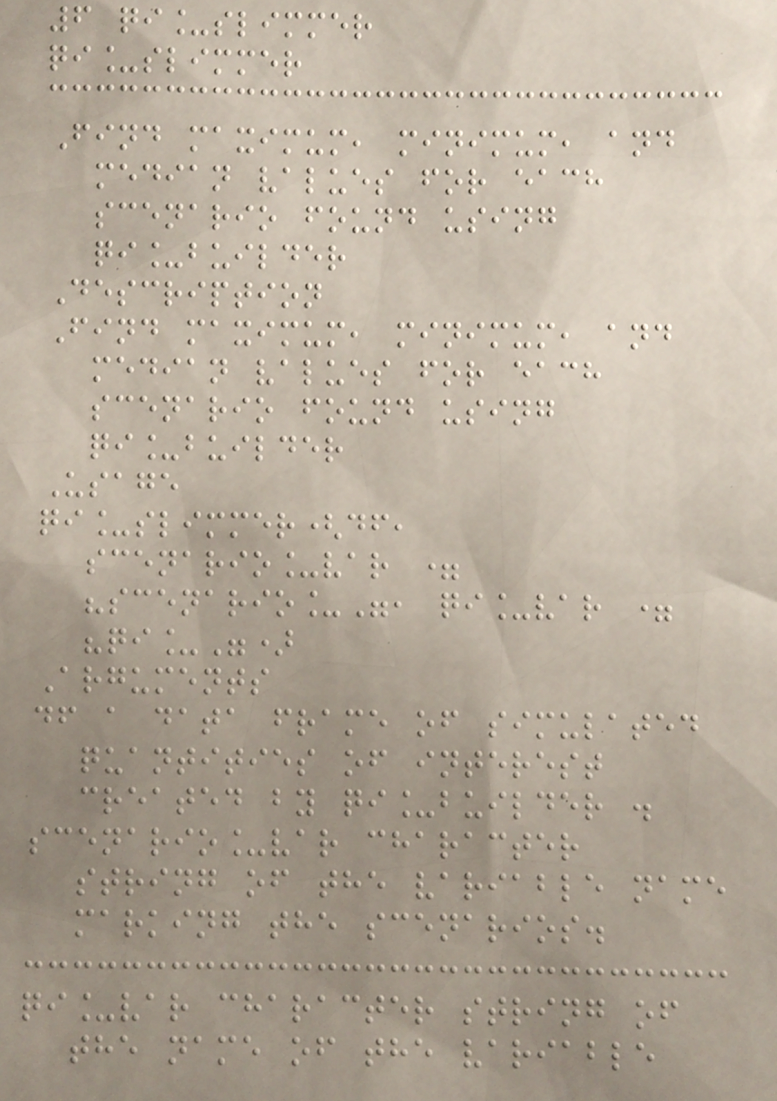6 qi_slimmer
qi_slimmer
Find maximum, minimum, and
median values for each
scenario found using
qi_builder
Description
Find maximum, minimum, and
median values for each
scenario found using
qi_builder
Usage
qi_slimmer(df,
scenario_var =
"scenario_", qi_var =
"qi_")
Arguments
df a data frame of simulated
quantities of interest
created by qi_builder .
scenario_var character
string of the variable name
marking the scenarios.
qi_var character string of
the name of the variable
